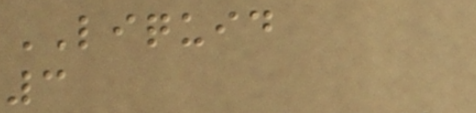LIQUID
3
